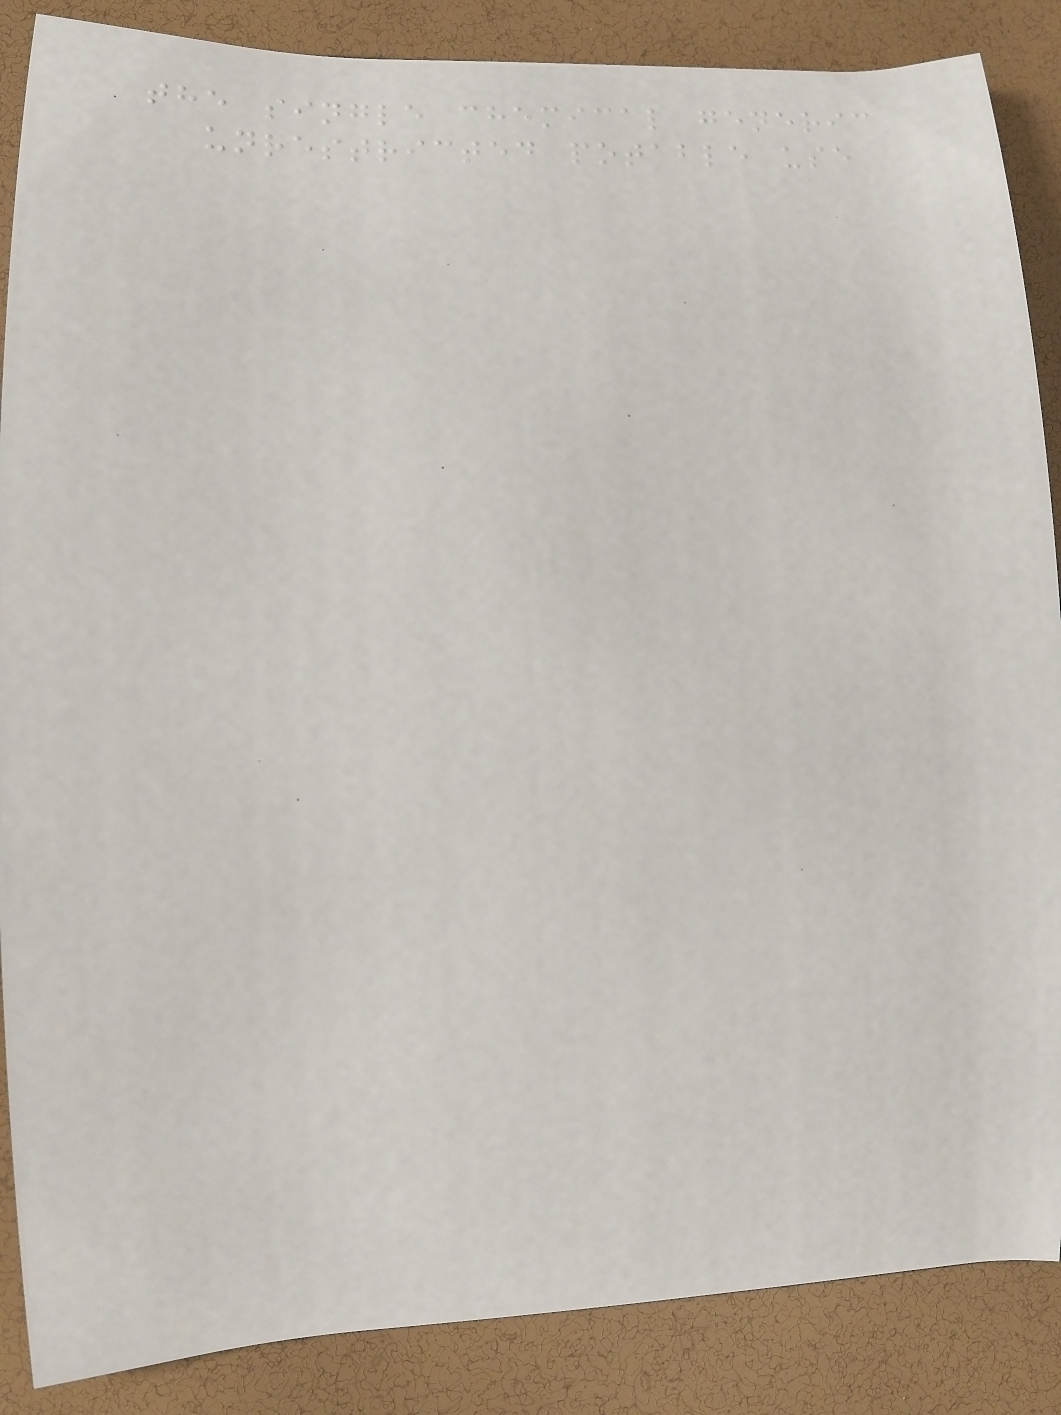the single chemical generic
unrestricted potable use
